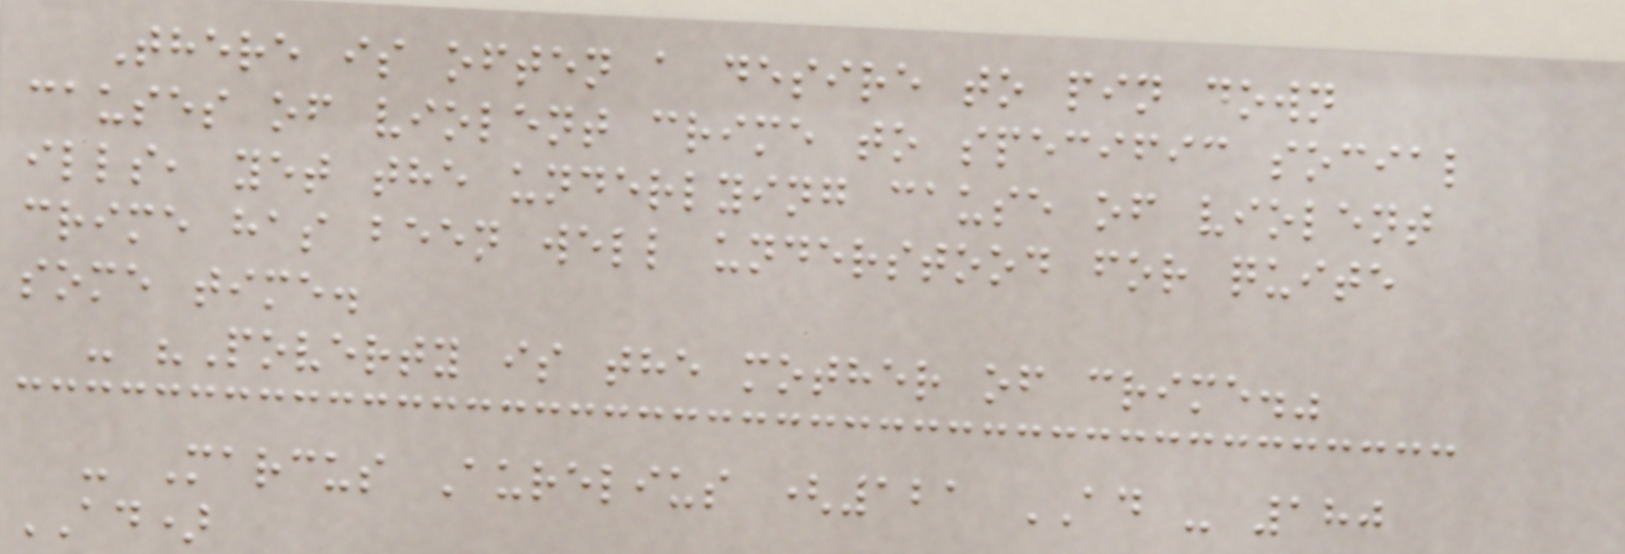There is often a desire to pin down
causes of violent crime to specific social
ills, yet the underlying cause of violent
crime has been well understood for quite
some time.
- "Poverty is the mother of crime."
- Marcus Aurelius (121 AD - 180
AD)
